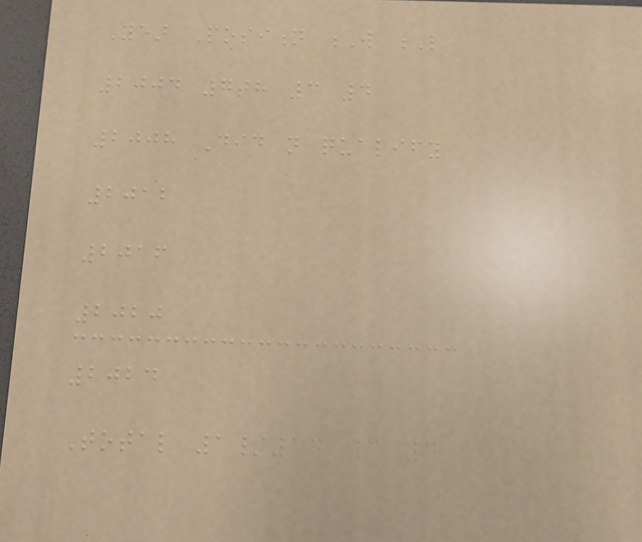Year Position W L
2004 7th 3 4
2008 Did not qualify
2012
2016
2020
2024
Total 1/14 3 4
